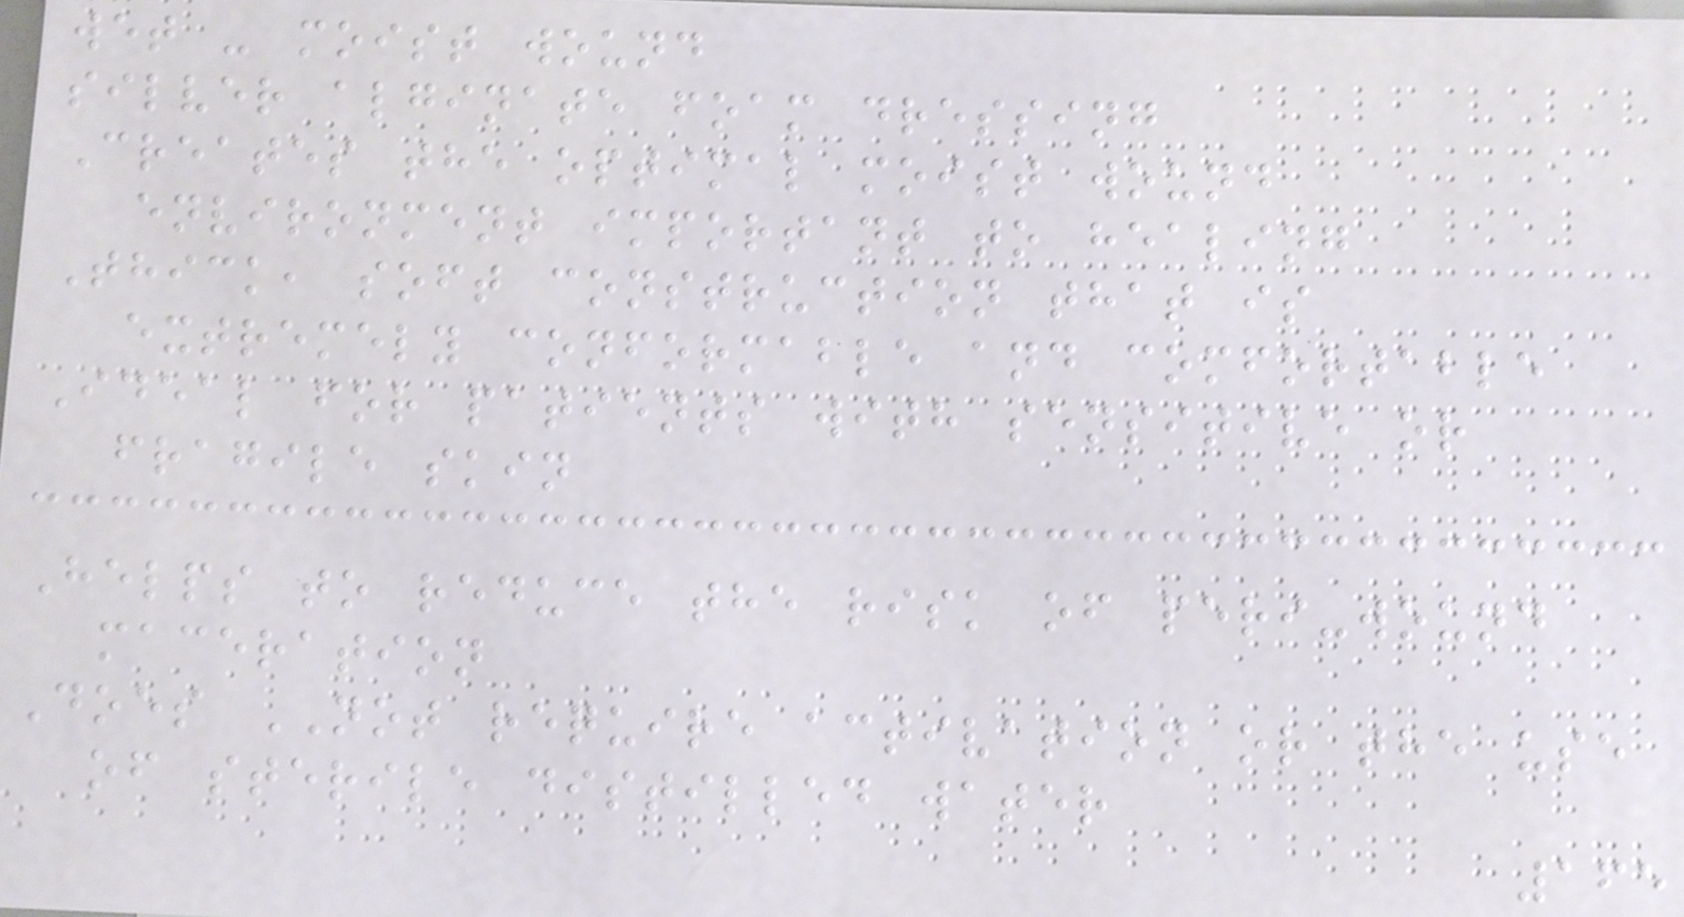wet - moist wound
silver alginate foam dressing
Creates the optimal moist wound
environment important to healing
Thick, soft construction that is
extremely conformable and comfortable
Ideal for patients with sensitive or
fragile skin
Helps to reduce the risk of peri-wound
maceration
Does NOT require activation or the use
of sterile distilled water
165
